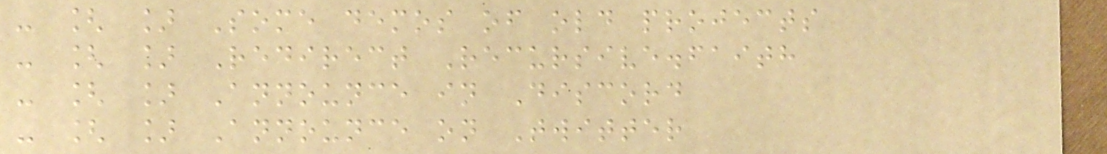- [ ] Some demos of old projects
- [ ] Redirect Recursive.faith
- [ ] Announce in Discord
- [ ] Announce on Twitter
